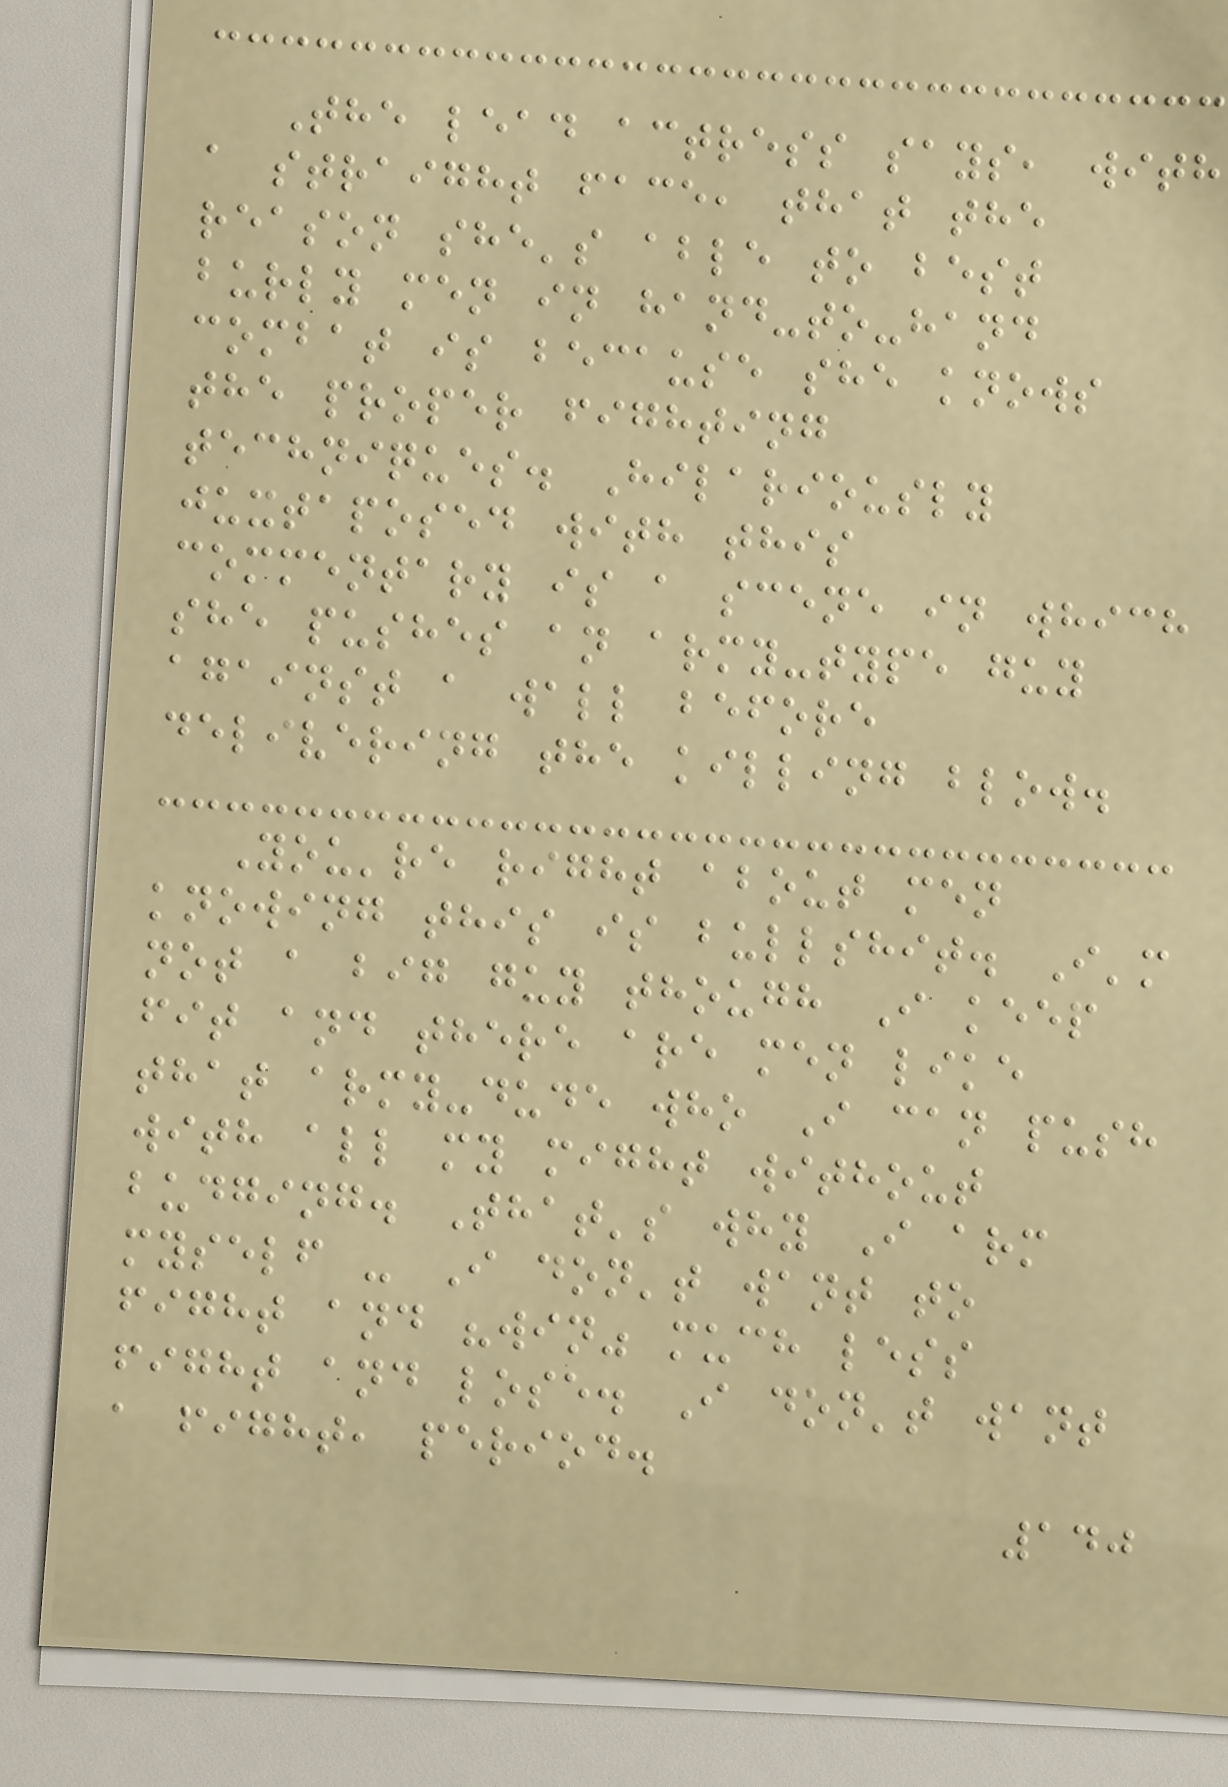The lead actress says, with
a straight face, that the
reason she's able to best
burly men in hand-to-hand
combat is because she knows
the proper fighting
techniques. Hilariously
juxtaposed with this
commentary is a scene in which
she pushes an army-type guy
against a wall before
delivering the killing blow.
You're right about men
knowing this is bullshit. I'm
not a big guy though I keep
fit and there are men like
that army-dude who I can push
with all my might without
budging. That's why I arm
myself - I don't want to
fight and "win" much less
fight and lose. I don't want
a fight, period.
140
